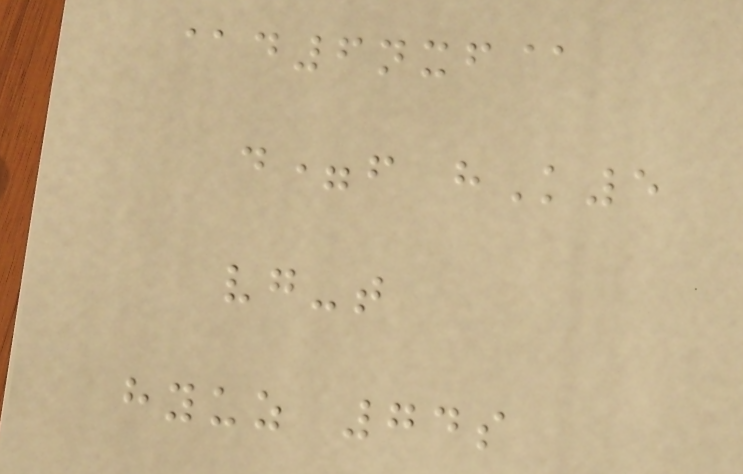@d6nxf@
d=f hK5
vg-t
hyuz 74s
